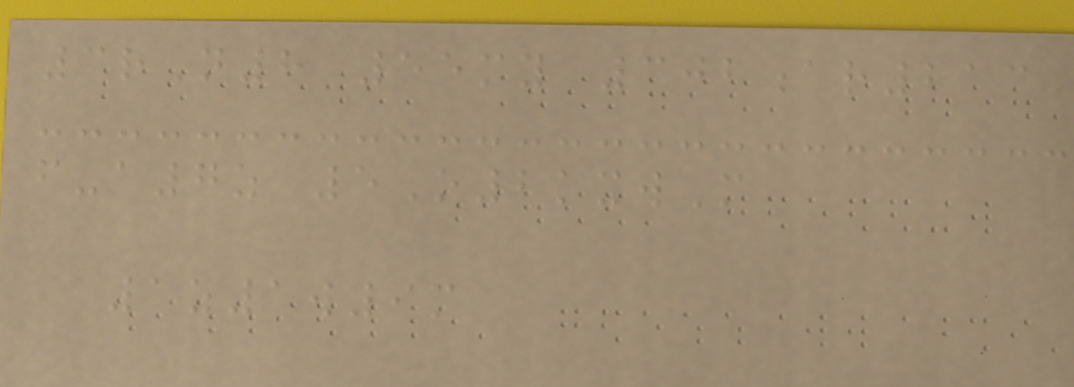3rN8 55my 302ar213
f-a7z 5O2kxwM
1z1w9m
